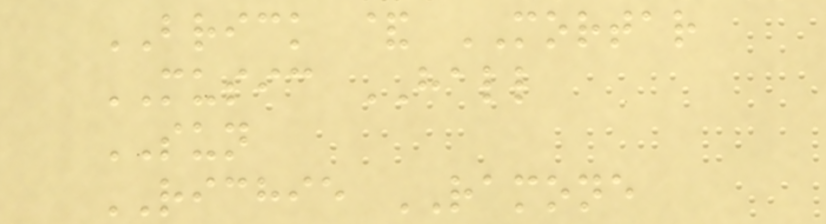BRICK & MORTAR
MUSIC HALL
SUN
RICHIE RAMONE
